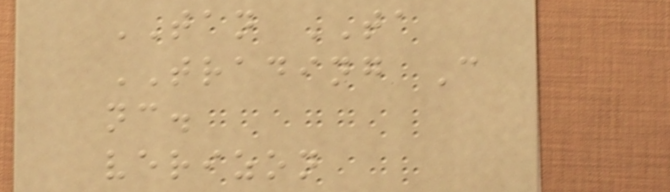TAN TA
TRADING C
nc.
verizon
